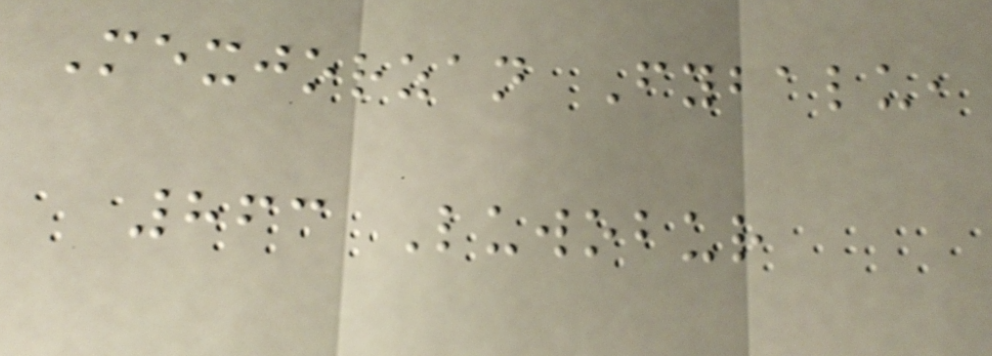Mexjorzan Fybalu,
863 Luwobur
